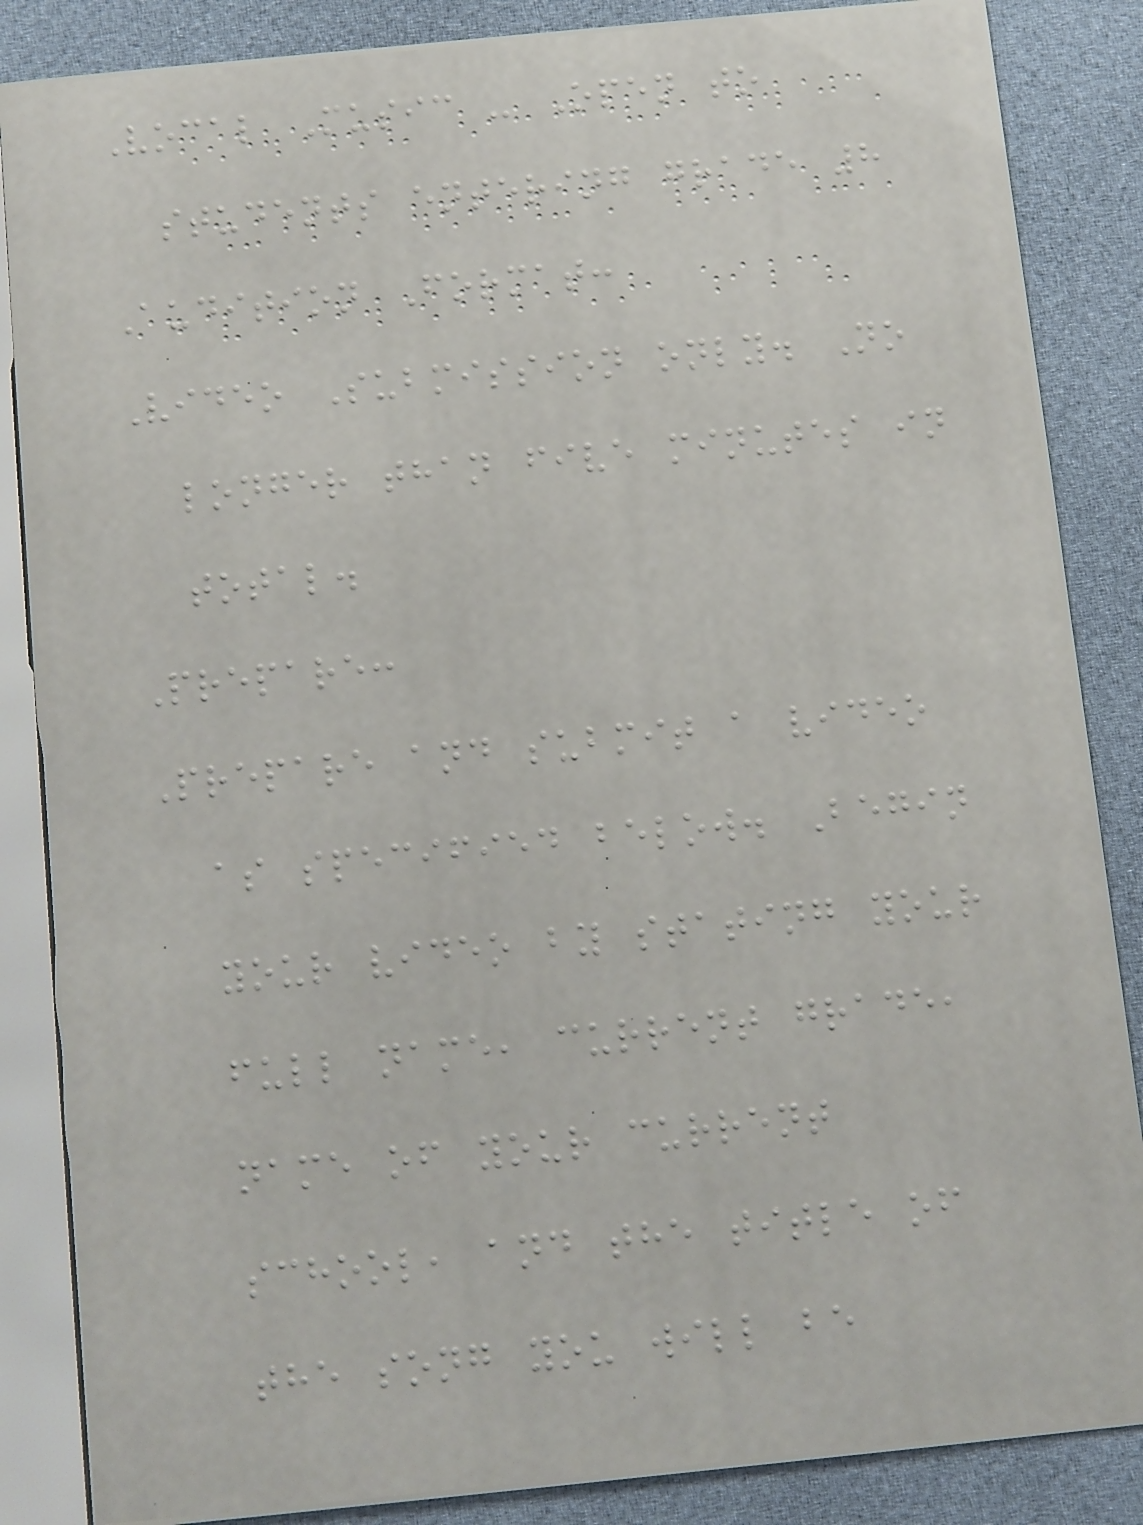Vocal Music - Open to
students entering grade 8
Audition Format:
Video Submission only. No
longer than five minutes in
total.
Prepare:
Prepare and submit a video
as specified below. Begin
your video by stating your
full name, current grade,
name of your current
school, and the title of
the song you will be
